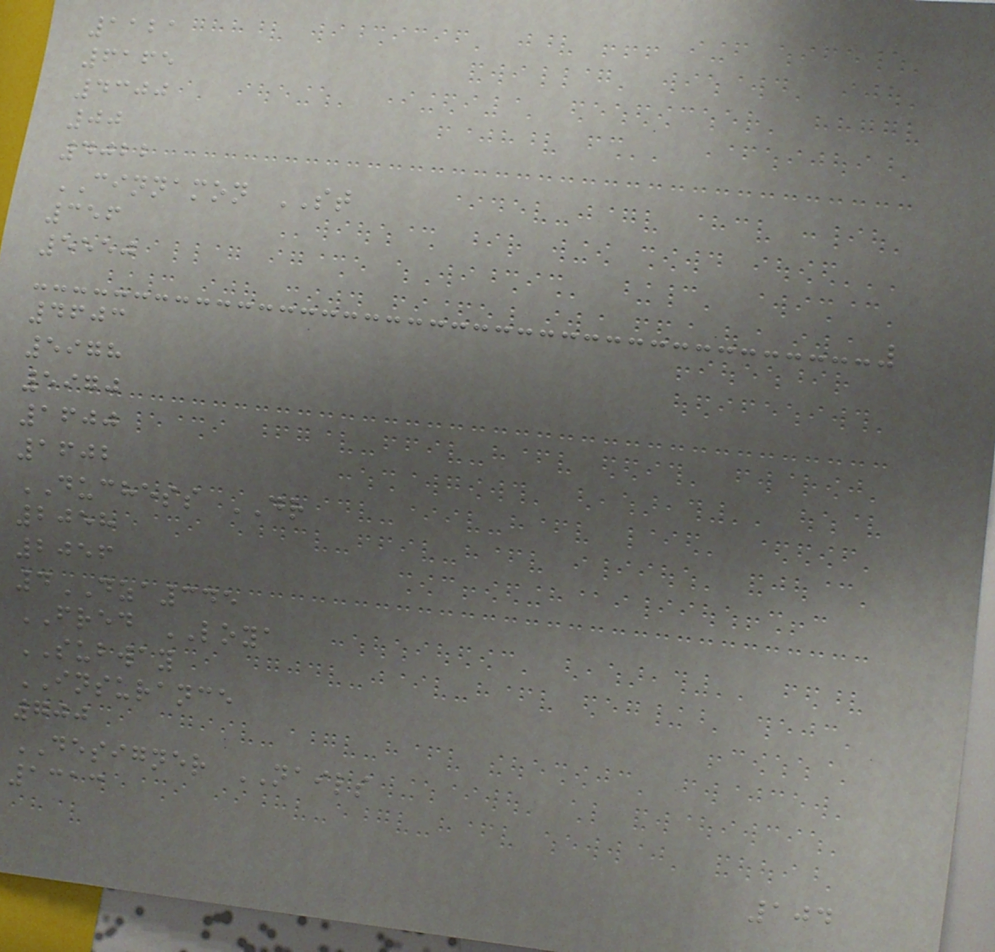1121
6165
4300
00
4022
CINNAMON ST
356
5550
4603
5978
5970
1600
1602
DUCHESS DR
2058
2056
4DZA345
FRED LOYA
SUBWAY
INSURANCE
700
DESIGNER NAILS
1313
104
